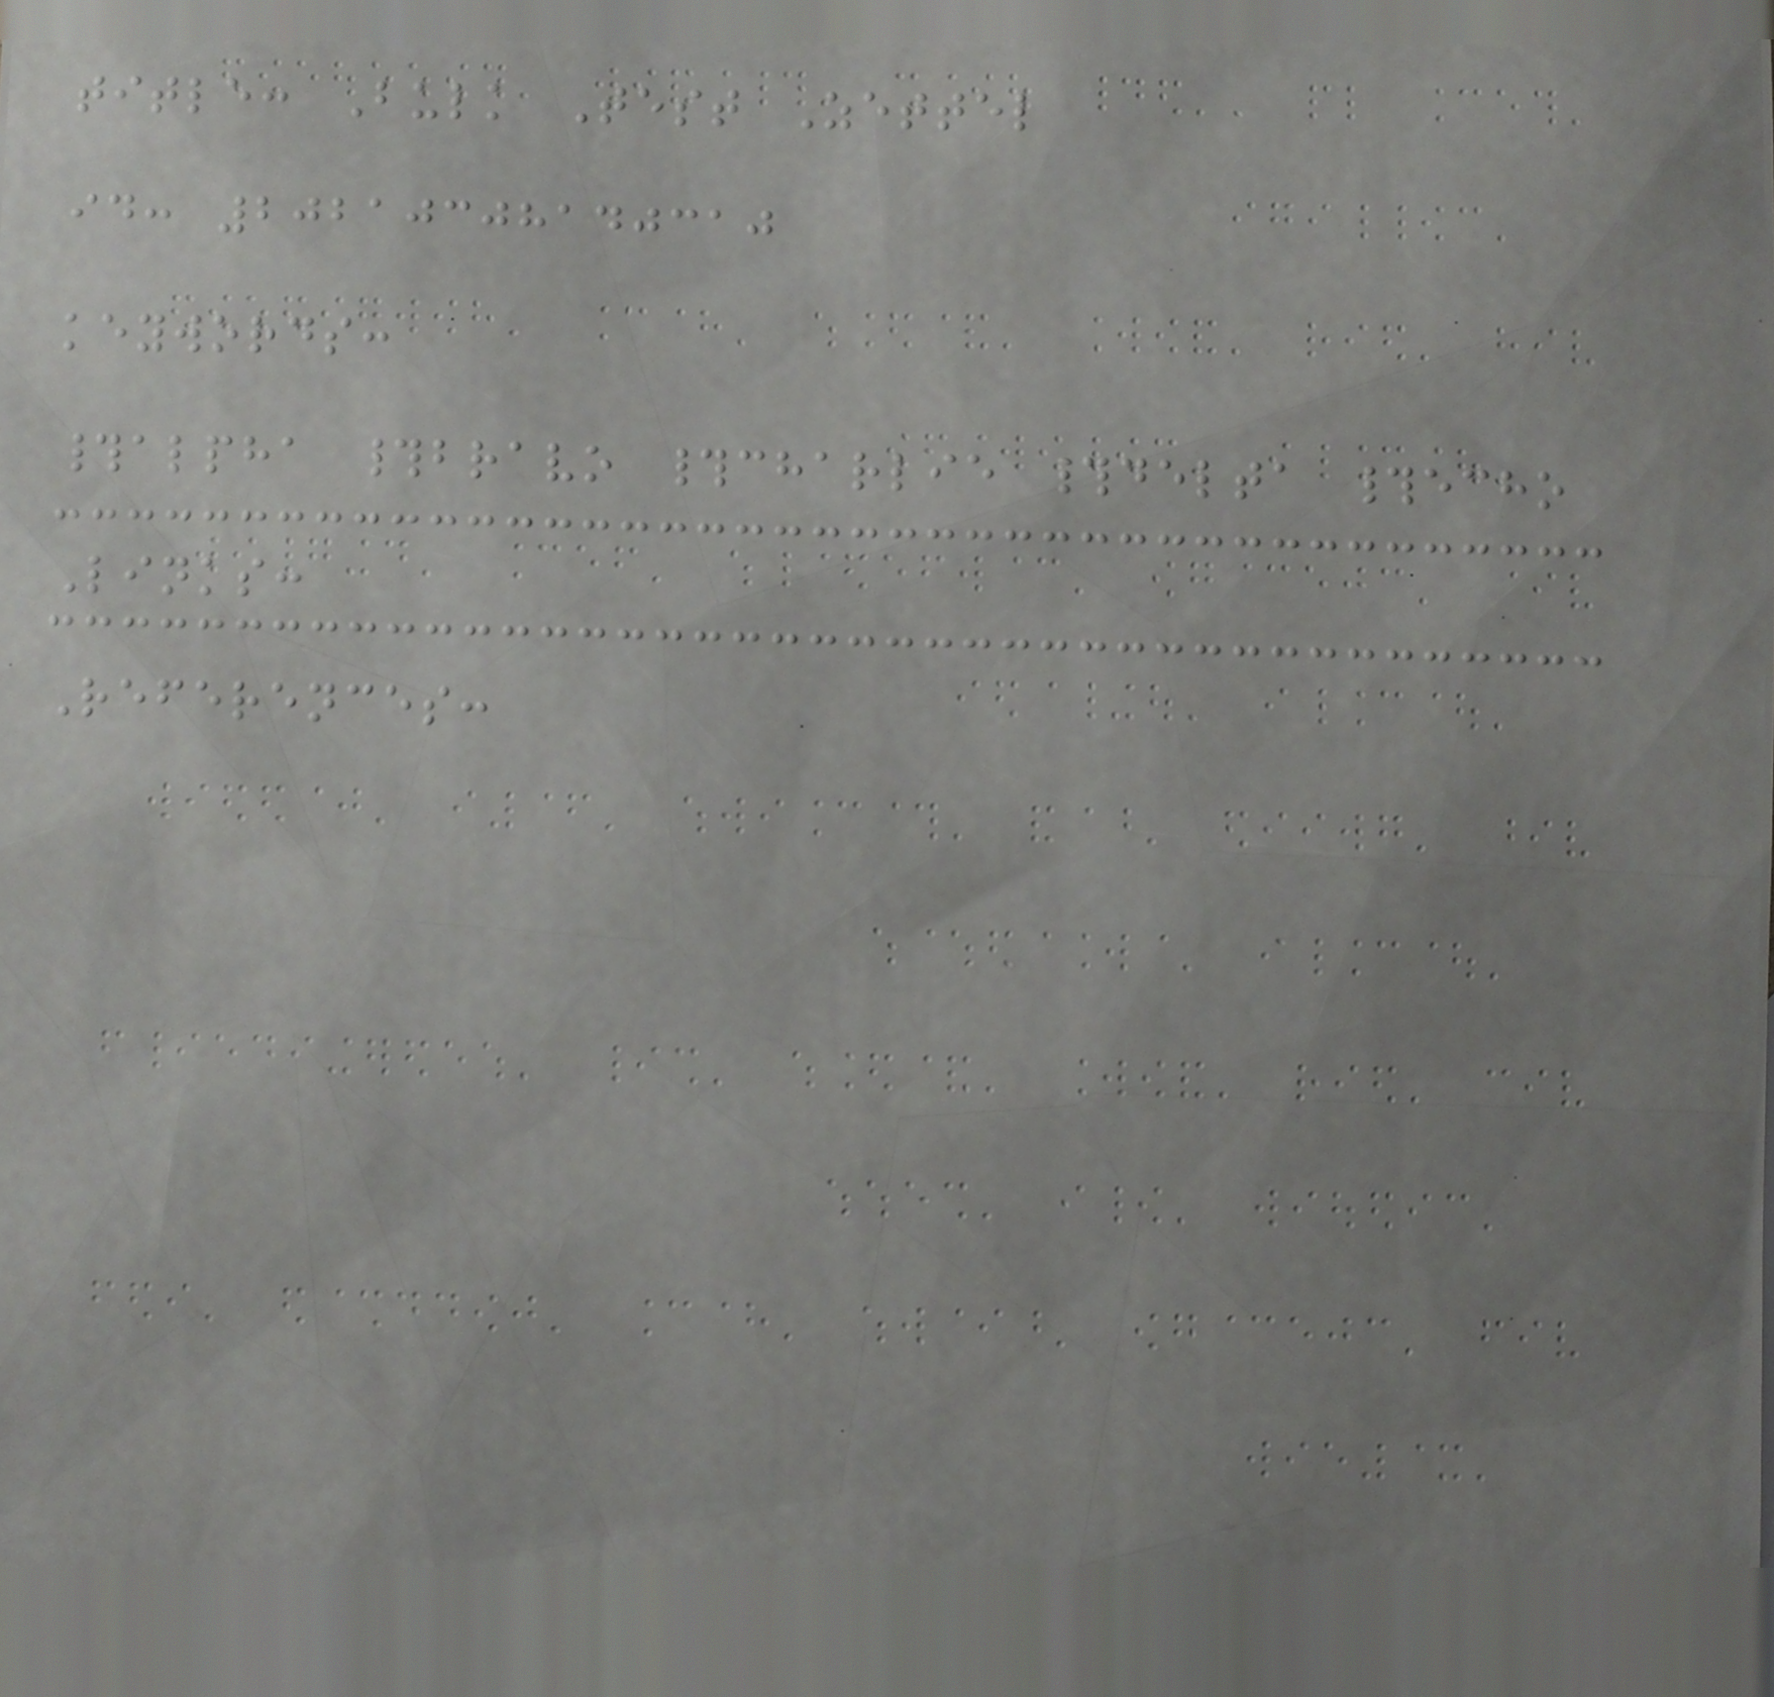title: Bulk Test Zettel
id: 20210308140310
keywords:
#alpha #bravo #charlie #delta #echo
Links:
References:
